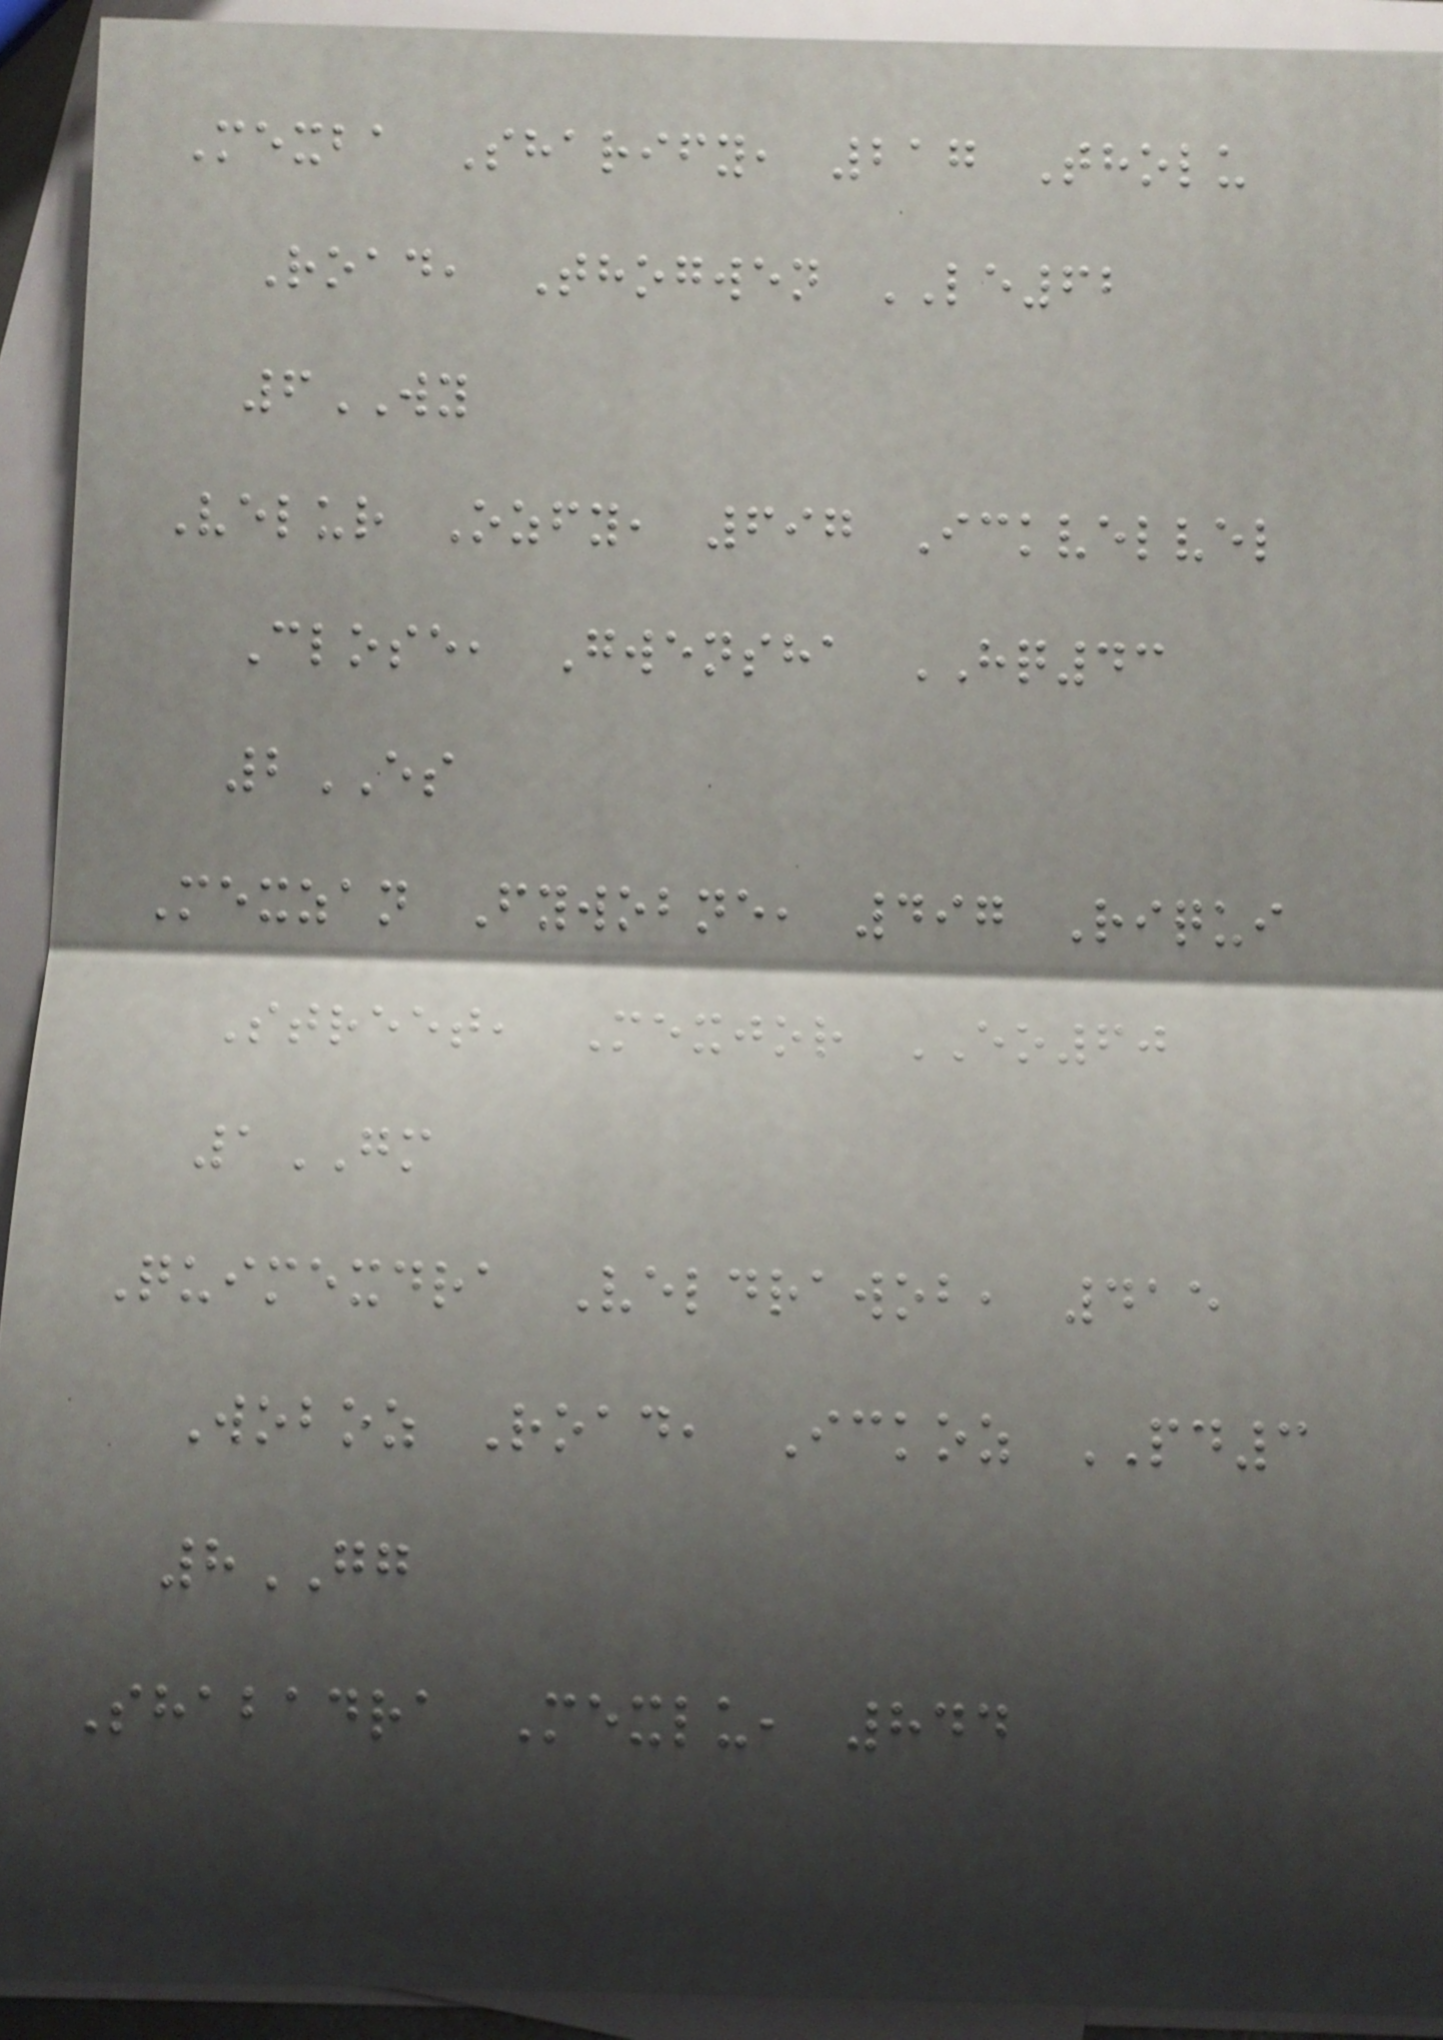Mexba Sharify, 217 Tholu
Road, Thogwen LE62
6WY
Velur Ozfy, 697 Ickvelvel
Close, Gwensha HQ43
2ES
Mexzan Fywobne, 497 Riqui
Street, Mexjor EO60
1GM
Quimexdra Veldrawob, 415
Woboz Road, Ickoz PD3
8GG
Shabadra Mexlu, 844
